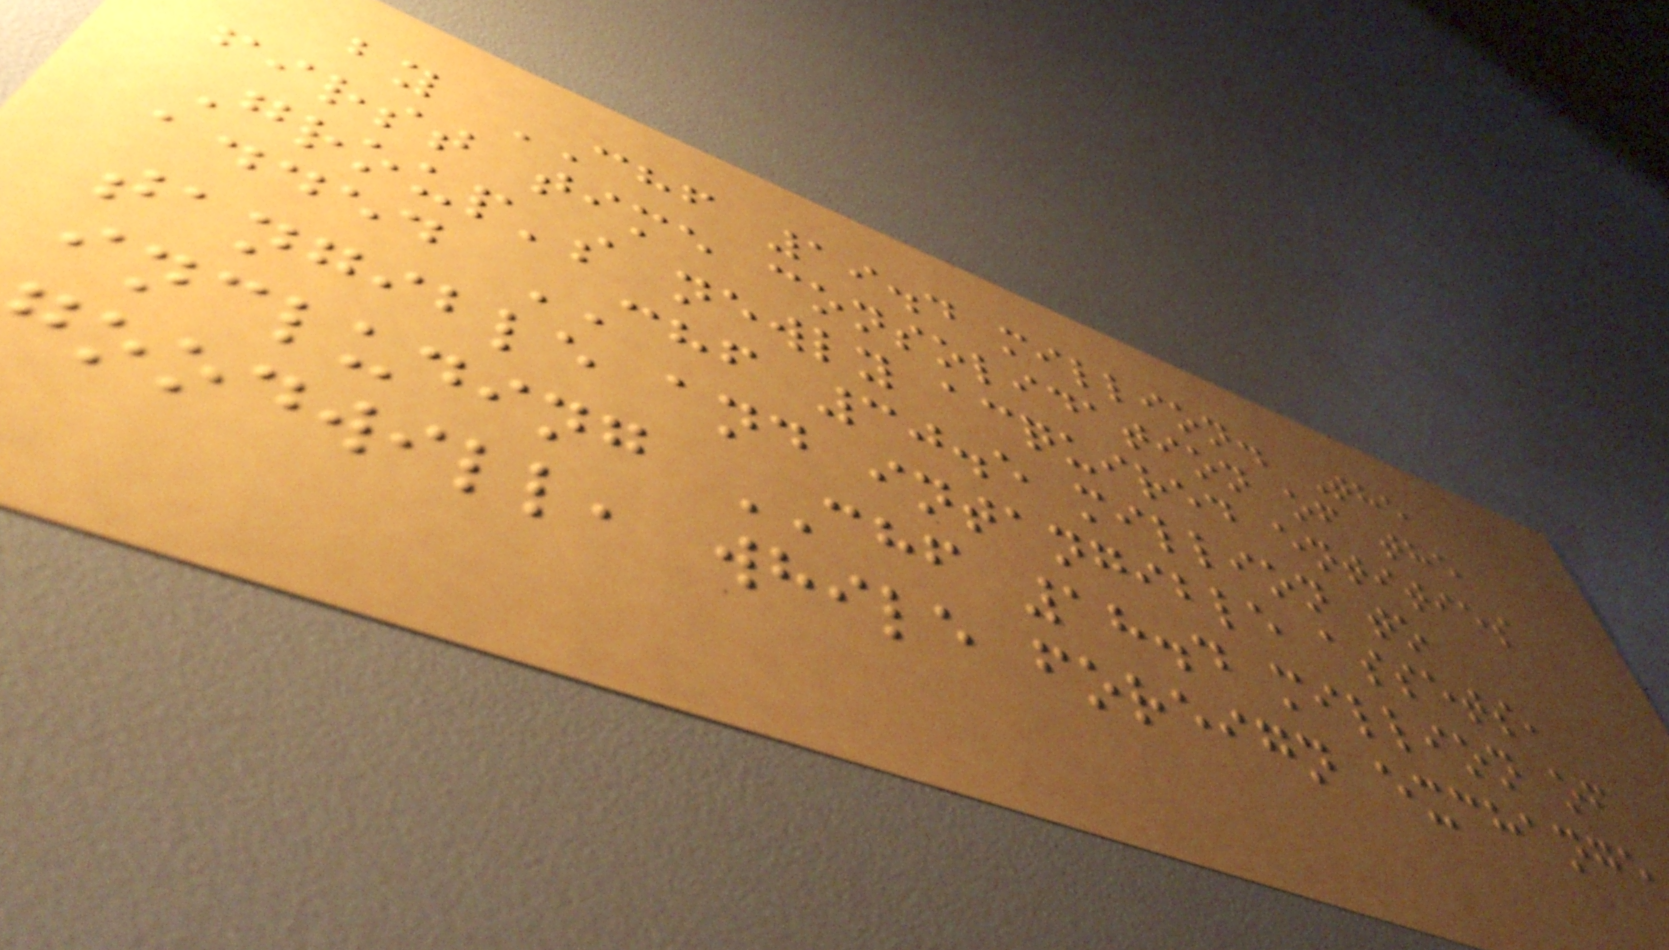by CHF 19.4 million. The
first time consolidation of the
Group's newly acquired entities
added CHF 30.5 million to
tangible and intangible assets,
including CHF 18.4 million of
goodwill, while foreign exchange
